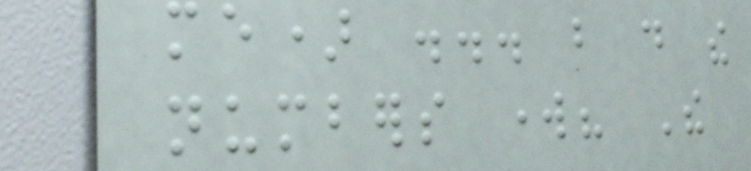me) ... but do the
numbers work? The
